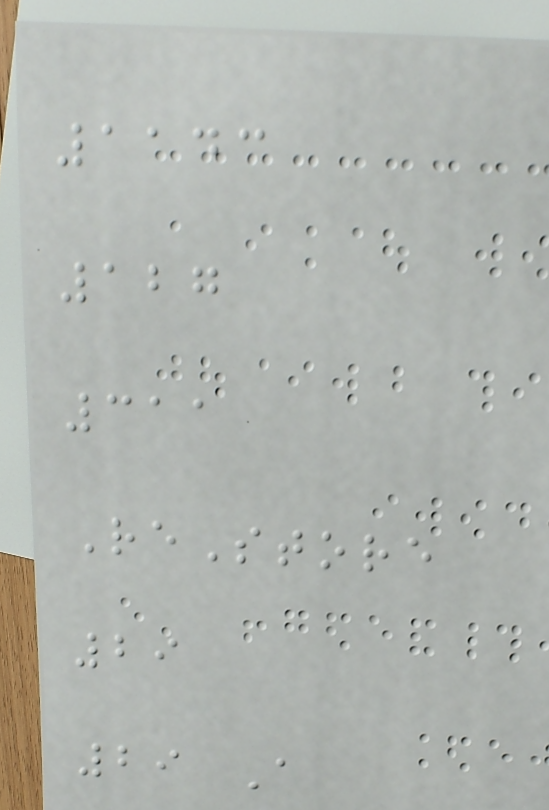1143
127
311
ReStore
29
29 A
